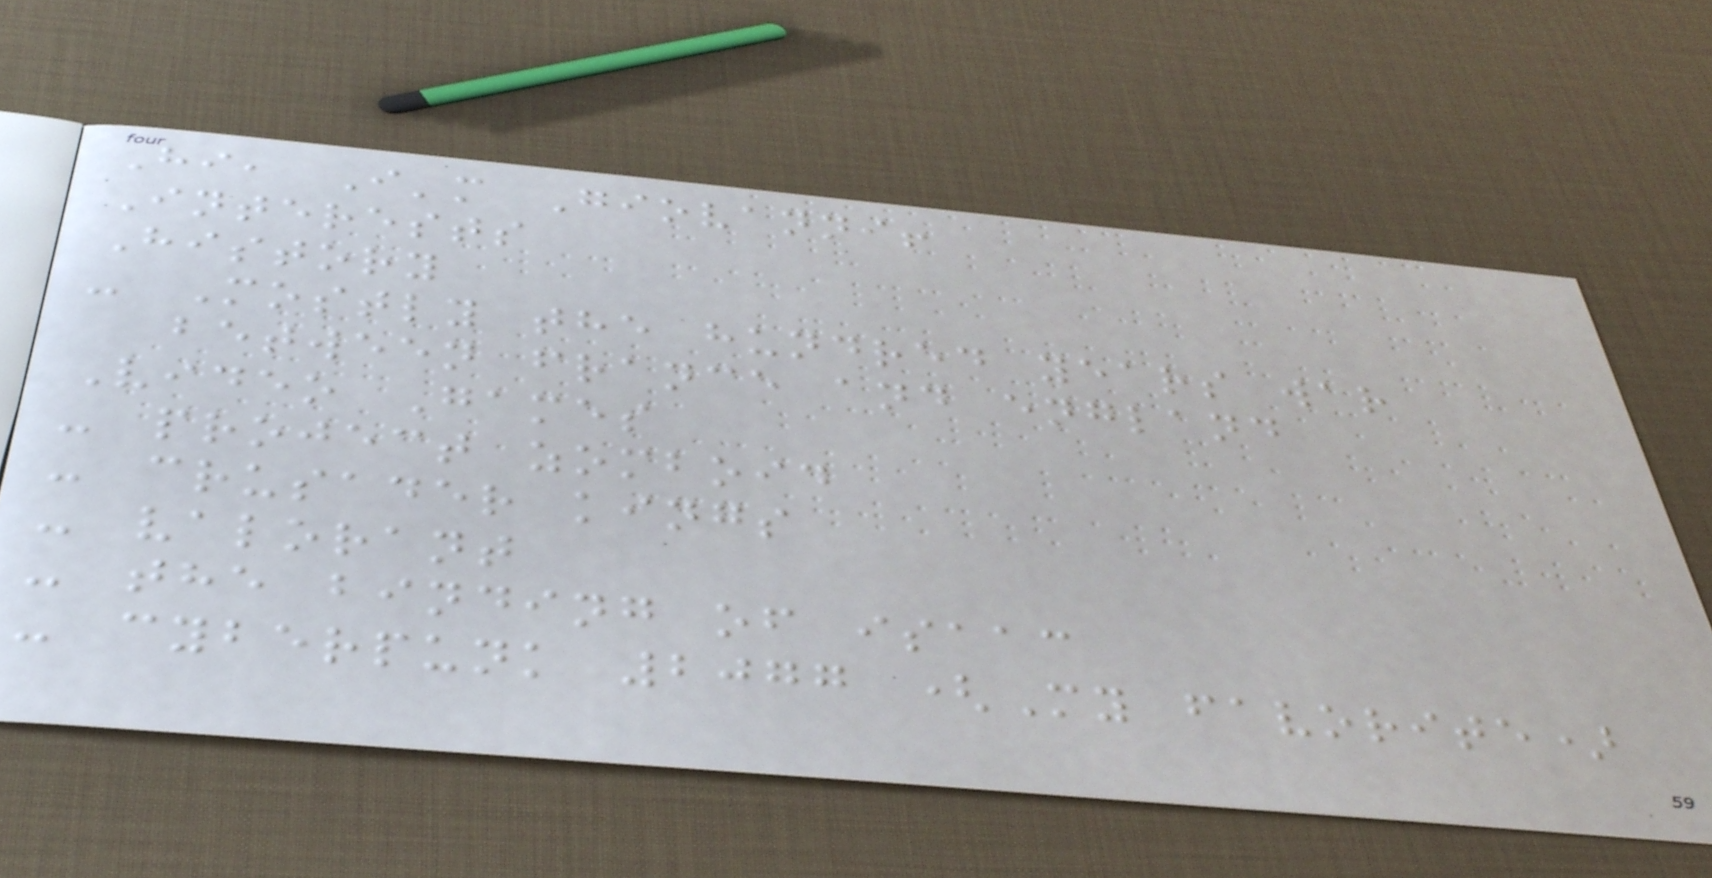Hi, I'm Giovanni!
Interests
History
- Mostly the hundred years war
between france and england
Video Games
- project zomboid
- crusader kings
- valorant
- the binding of isaac
- cyberpunk 2077 (My favorite)
